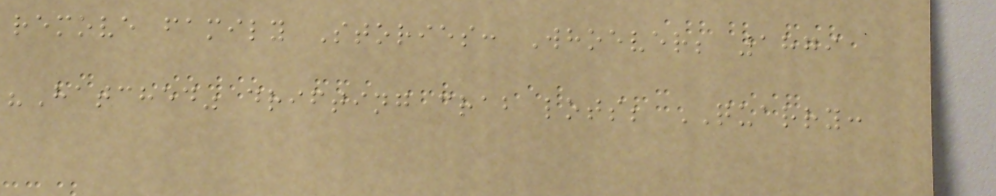remove family Stories: Whoever; 1879
"Hatched" drifting crab lots; QUARRY:
